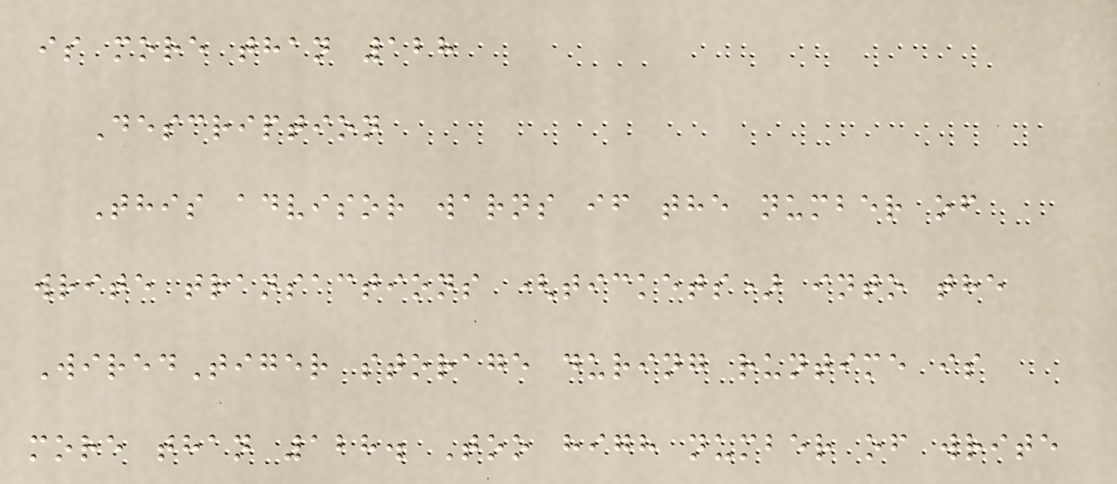is more than 128
Description
This advisor warns if the number of
write transactions (tickets) into the
WiredTiger storage during runtime is
more than 128. Too high number of write
